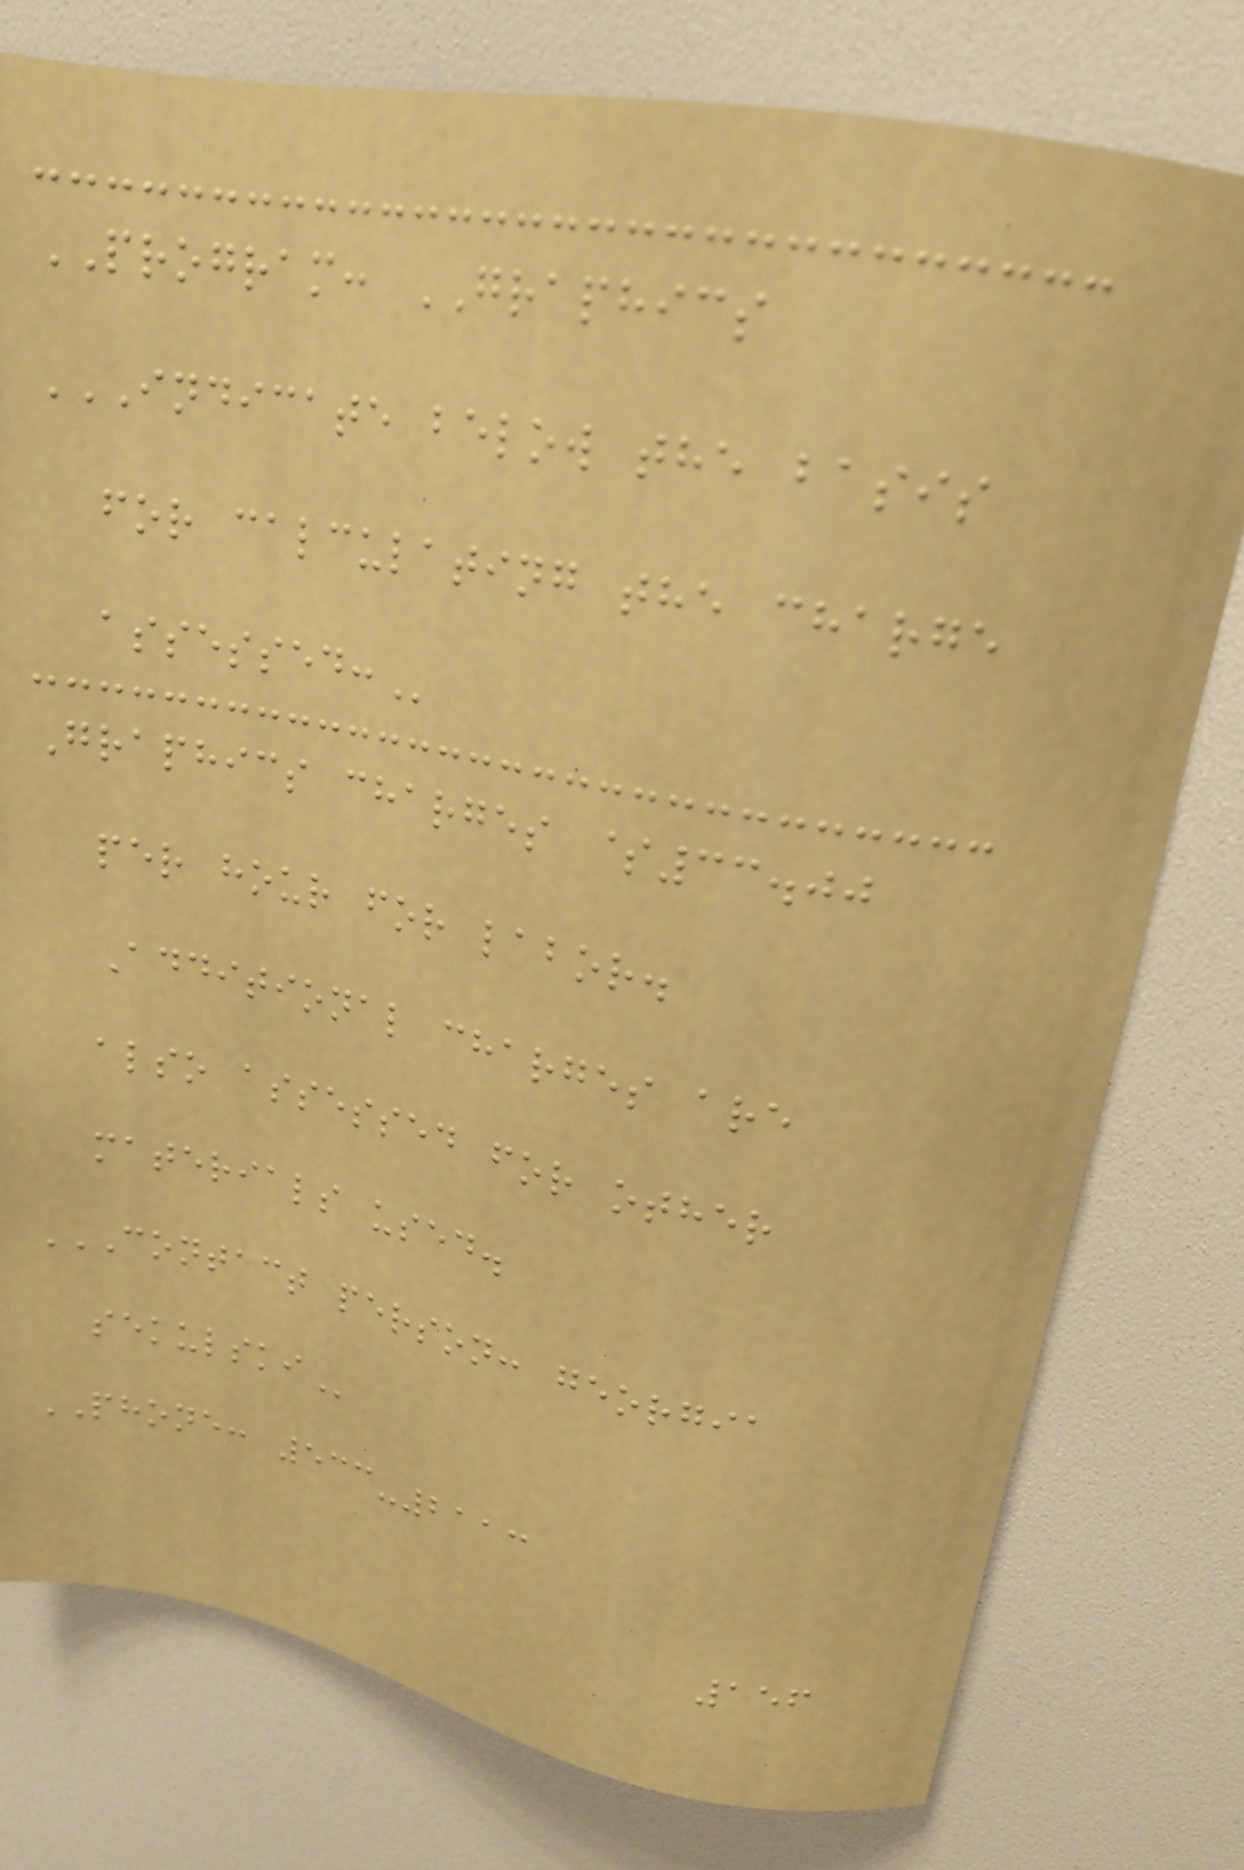PROGRAM: GRAPHICS
INDICATE BELOW THE BASIS
FOR CALCULATING THE CHARGE
ASSESSED:
Graphics charges $33.00
per hour for labor.
Additional charges are
also assessed for other
materials used.
CONTACT PERSON: GEORGIA
SEKULSKI
PHONE: 533-2113
156
